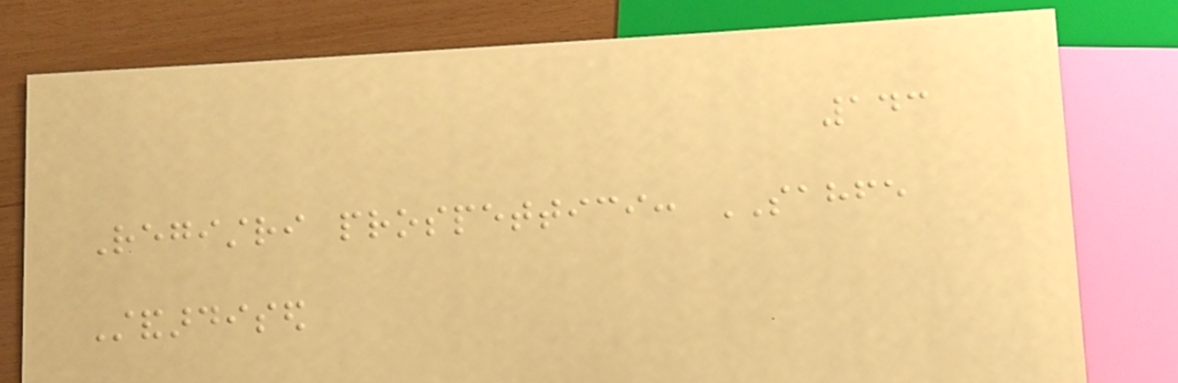143
Registri prospettici: SAHFE
Standardised
